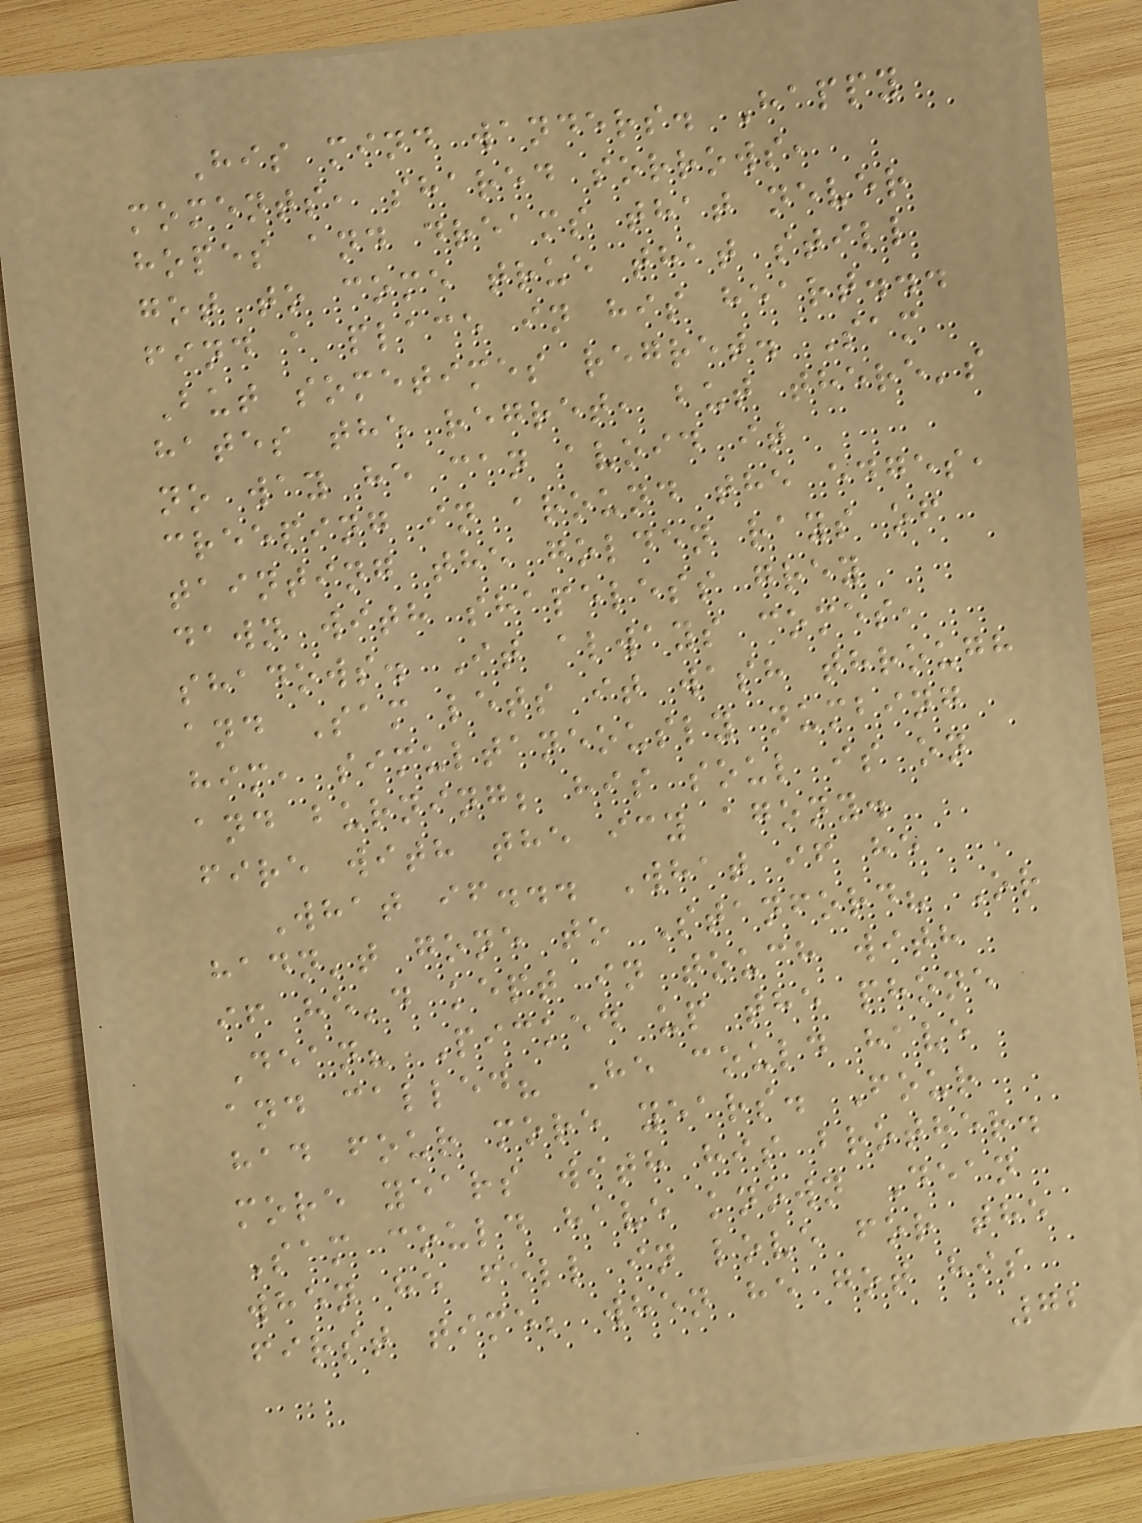His mind wanders. Happy
moments, shared sorrows,
hopes and dreams that never
got to come true that still
find a place in his heart...
But sometimes regret. Sam
hates the regret, but there's
no way he can avoid it
creeping in around the edges,
tainting the golden rays of
dawn with shapeless grey
shadows. It always comes,
and Sam lets it wash through
him, simultaneously numbing
and burning; his soul is on
fire with the icy agony.
What if... What if he
hadn't gone to Stanford? Or
if he'd kept in touch with
Dean? Picked up the phone
and called? He could have
had four more years. Four
more years with his brother.
Sam could have known Dean
when he fell in love for the
first time; when he got his
72
